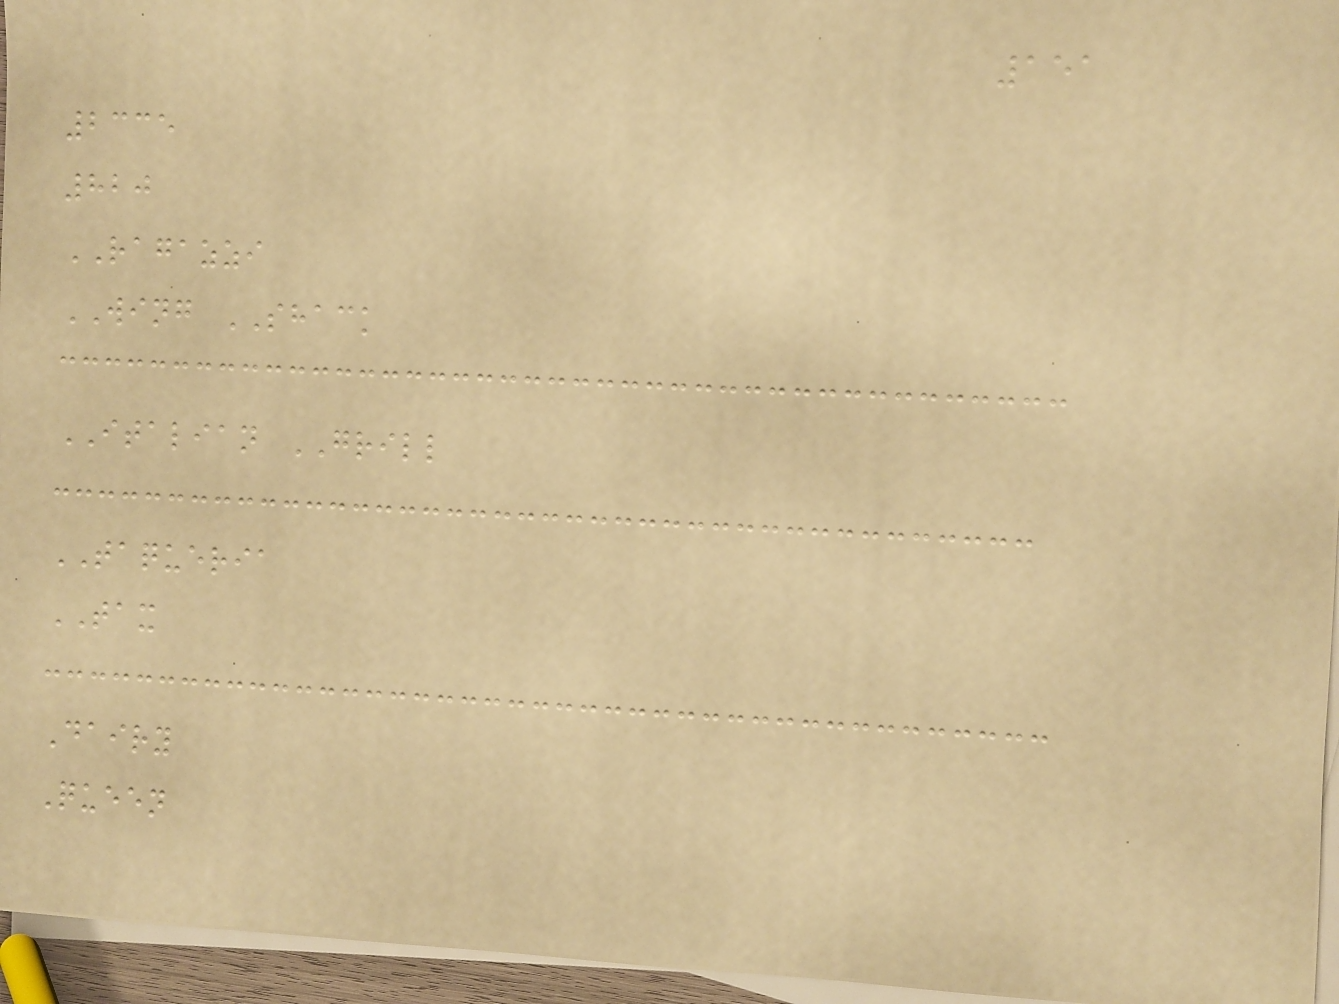151
2335
820
RAGAZZI
WING SHACK
ITALIAN GRILL
TAQUERIA
TAX
Dairy
Queen
